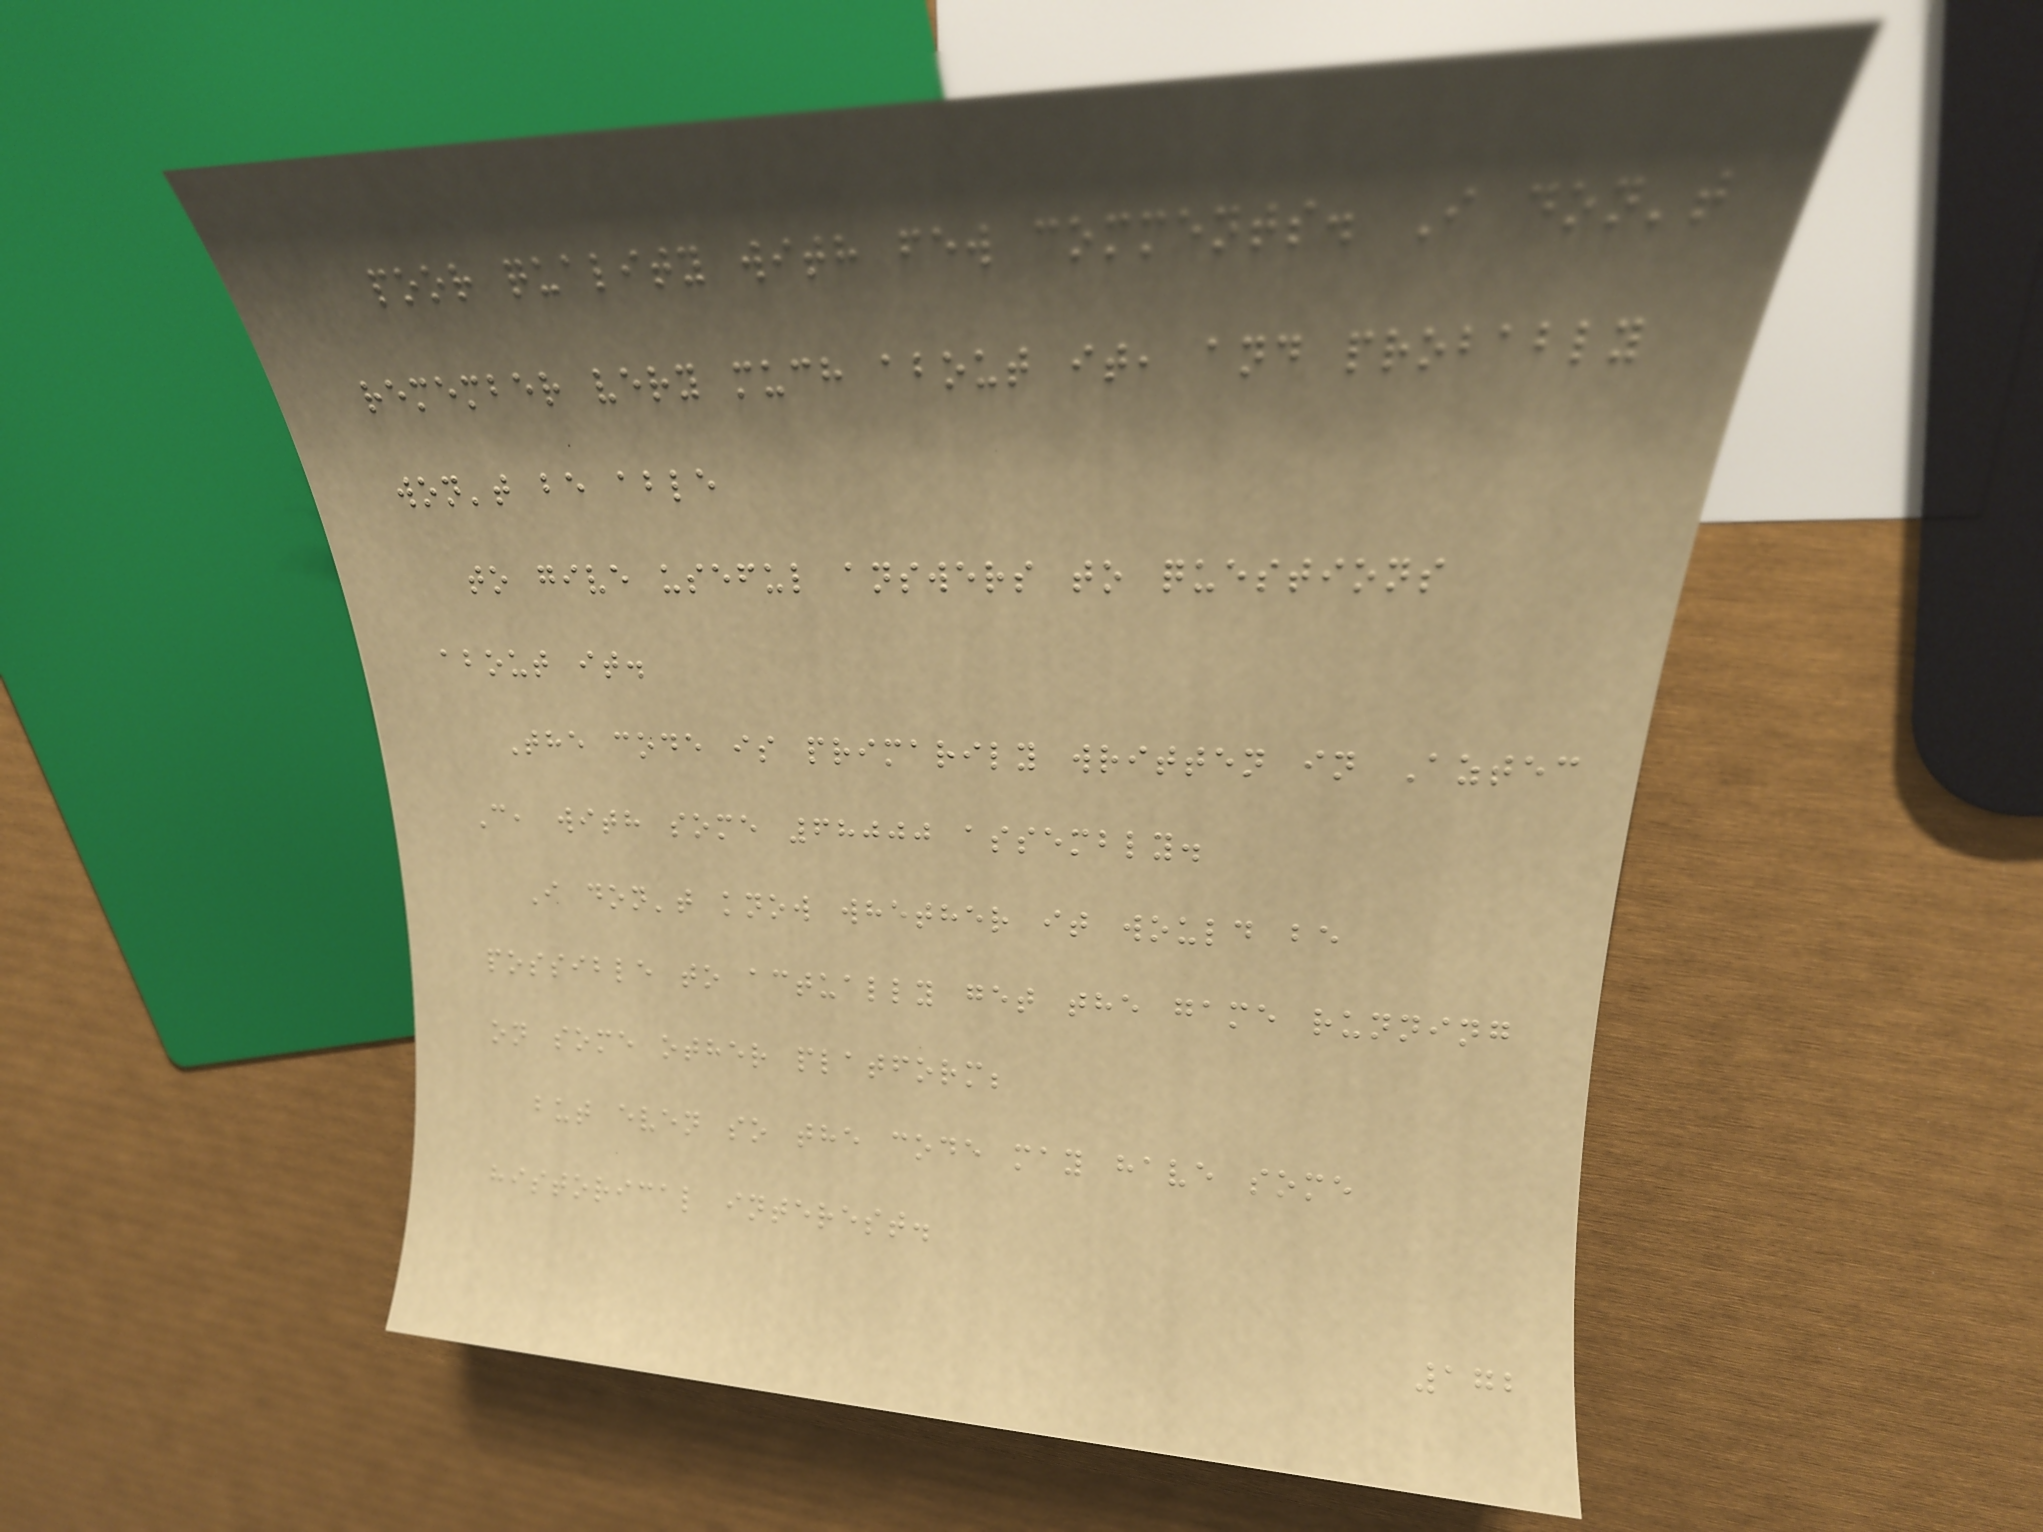poor quality with few comments. I don't
remember very much about it, and probably
won't be able
to give useful answers to questions
about it.
The code is primarily written in Aztec
C, with some 68000 assembly.
I don't know whether it would be
possible to actually get the game running
on some other platform;
but even so the code may have some
historical interest.
172
